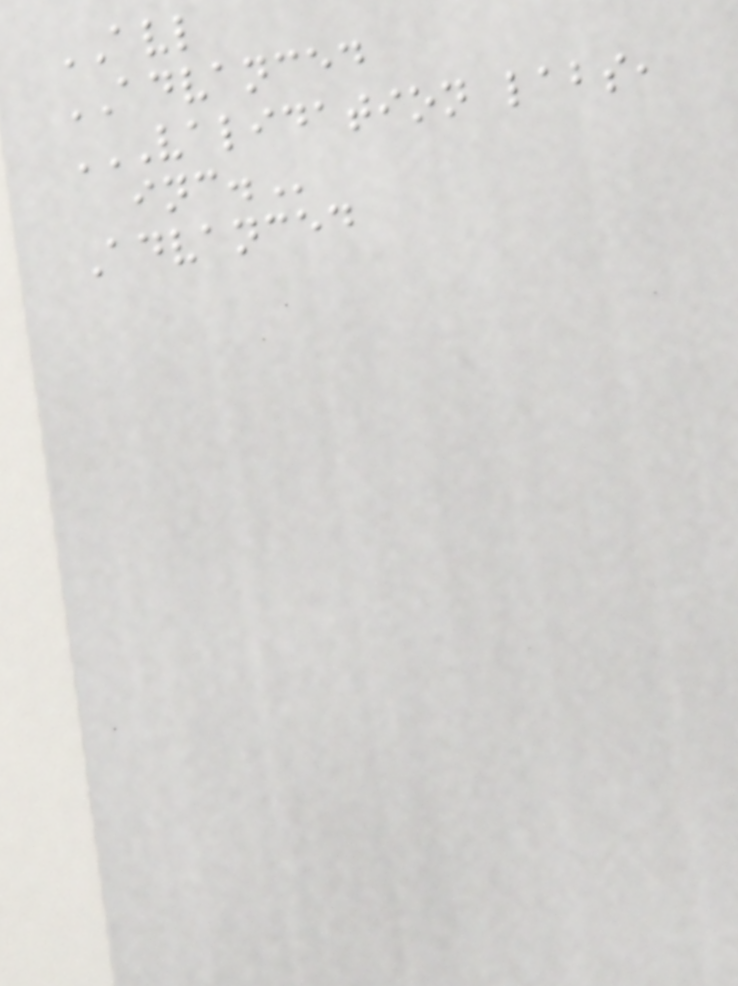AVL
ADVANCED
VALIDATION LABS,
INC.
Advanced
